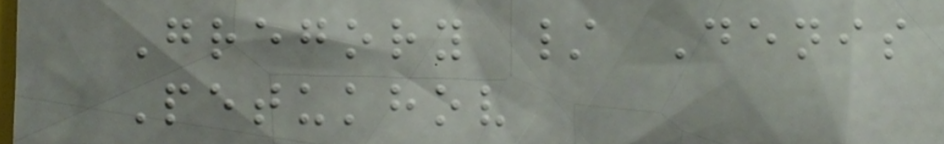Gregory / Denis
Petukhov
